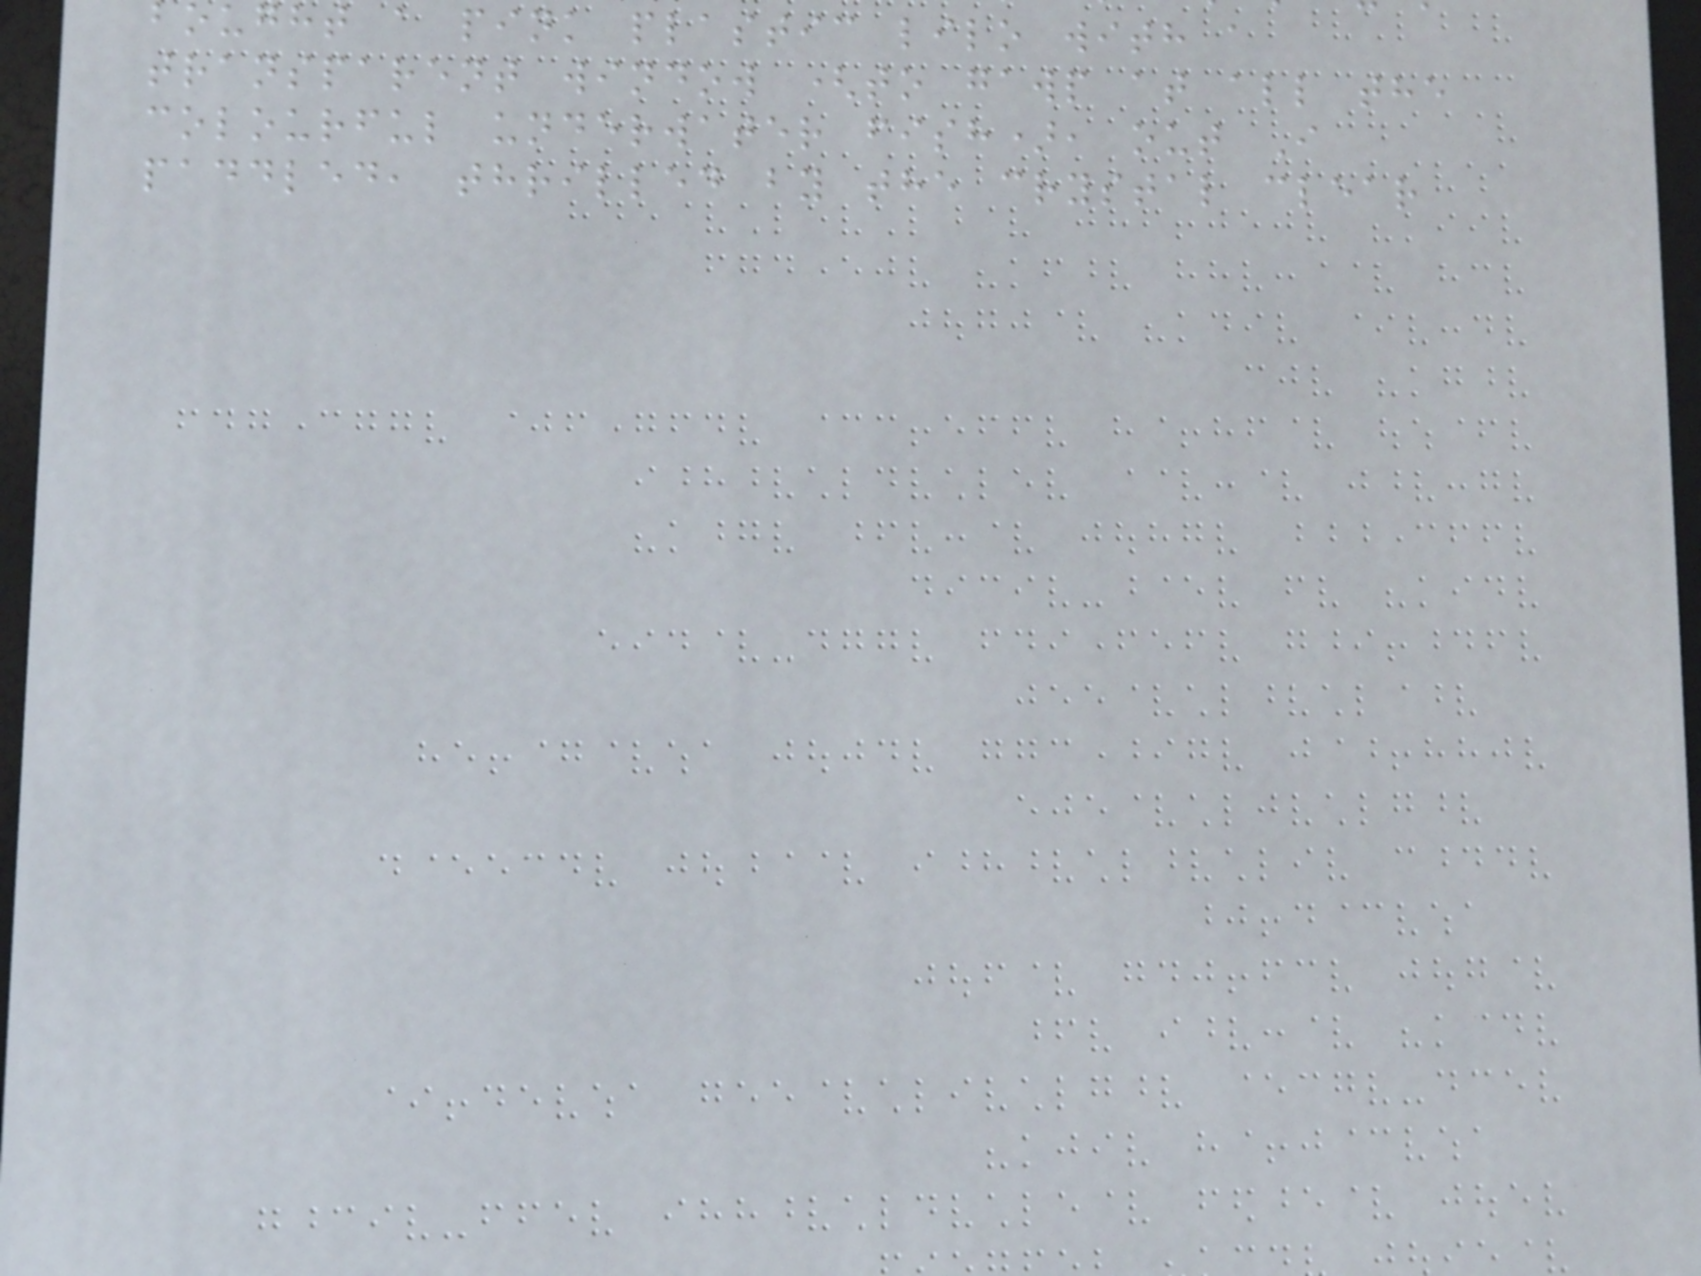bought a pink plastic lilo with a
transparent window (to gawp at all the
colourful underwater fish), out I
paddled, thrilled by the crystal clear
